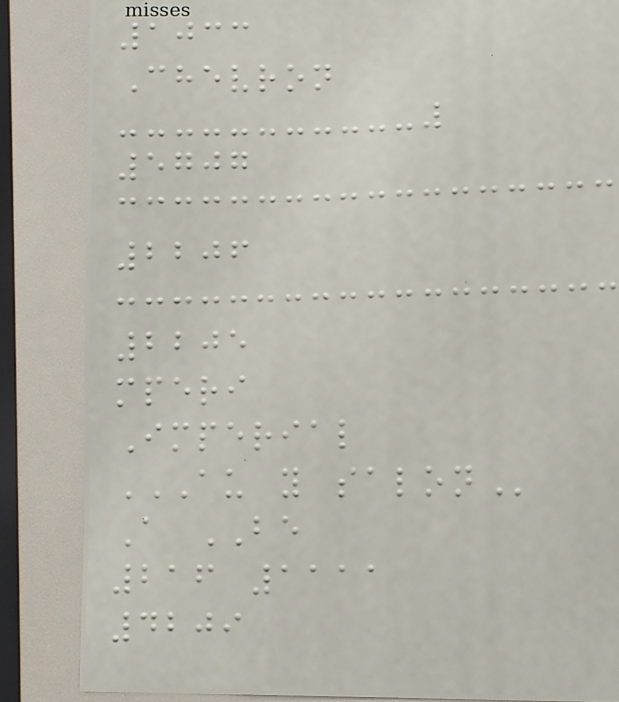1033
Chevron
5707
2206
2205
mperi
Imperial
AU Y SALON
A BE
216 1111
4209
